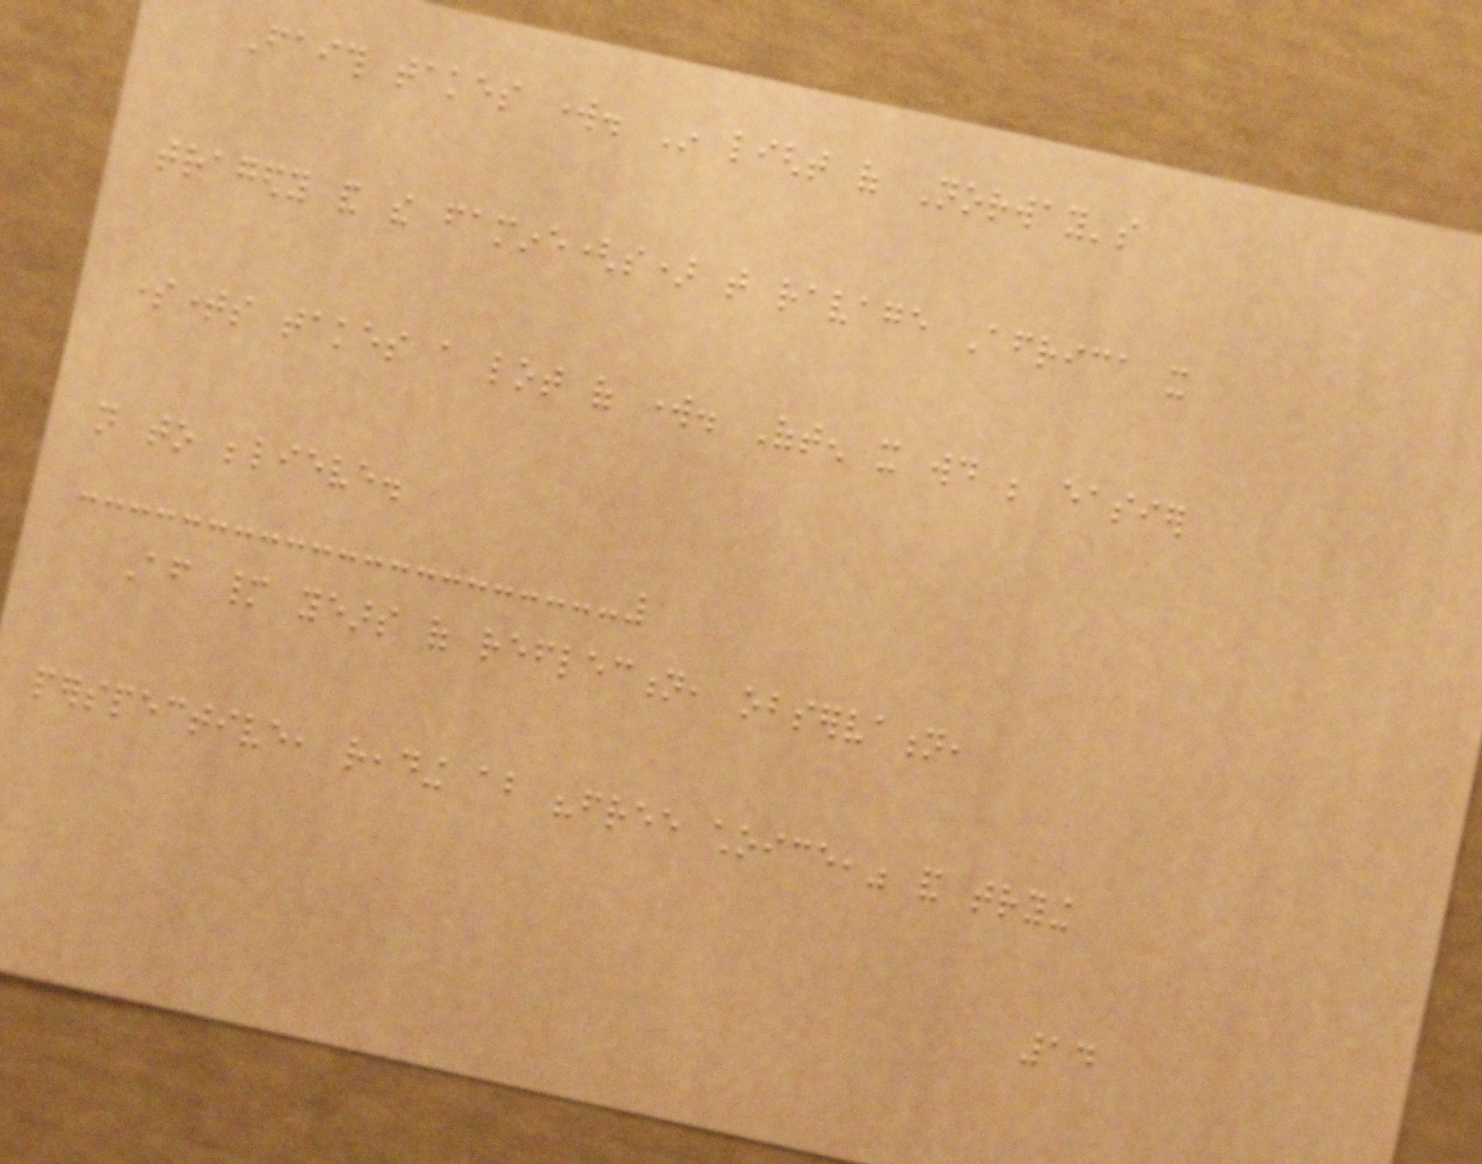Faith takes work. In light of Norway's
tragedy and the famine(s) that ravage Africa it
sometimes takes a lot of work. Often it would be easier
not to believe.
After many years of reflection, observation,
perspective, reading about "free choice," and trying
14
